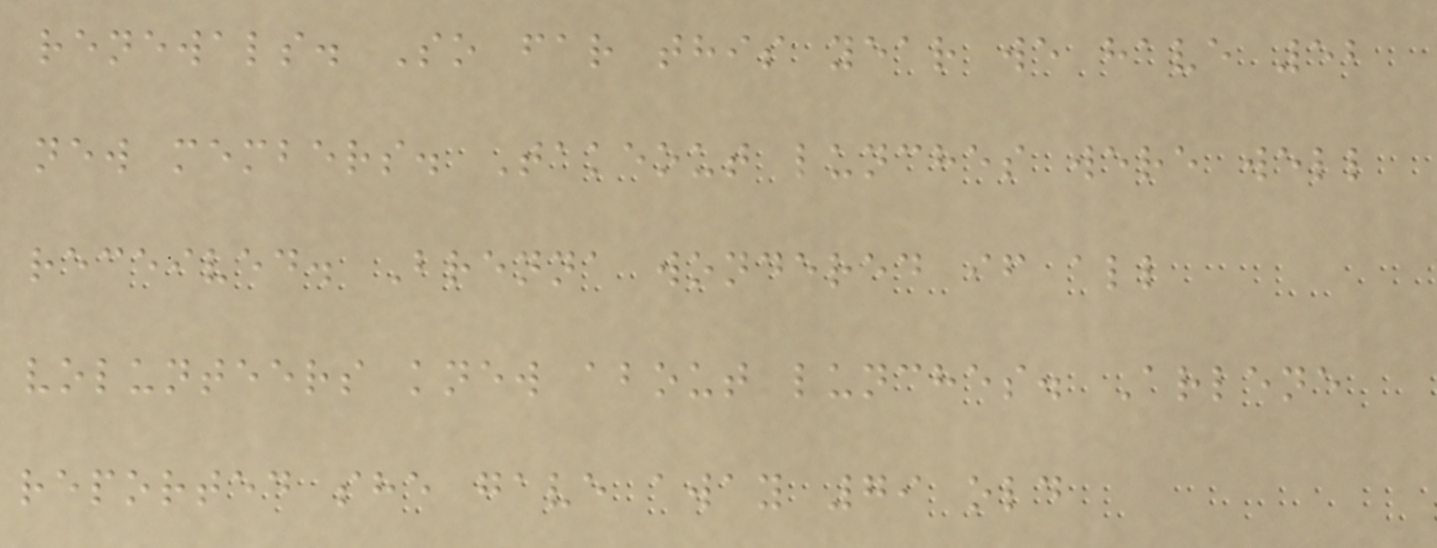renewals. So far this year we have 52
new members. Takeout lunches were well
received. Brenna wondered if all
volunteers knew about lunches. Arlene
reported she gave away 79 old
